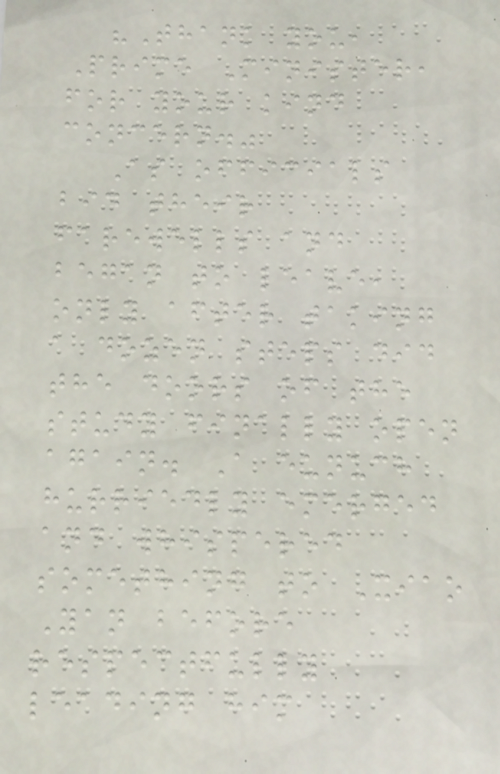"Thank you,
Prime Minister,
for your kind
concern."
As officials
bid their
farewells and
began to leave,
only after taking
a dozen steps did
the doors of the
study finally open
again. A eunuch
hurriedly emerged
and whispered
something to Xiao
Yan before
respectfully
leading him
